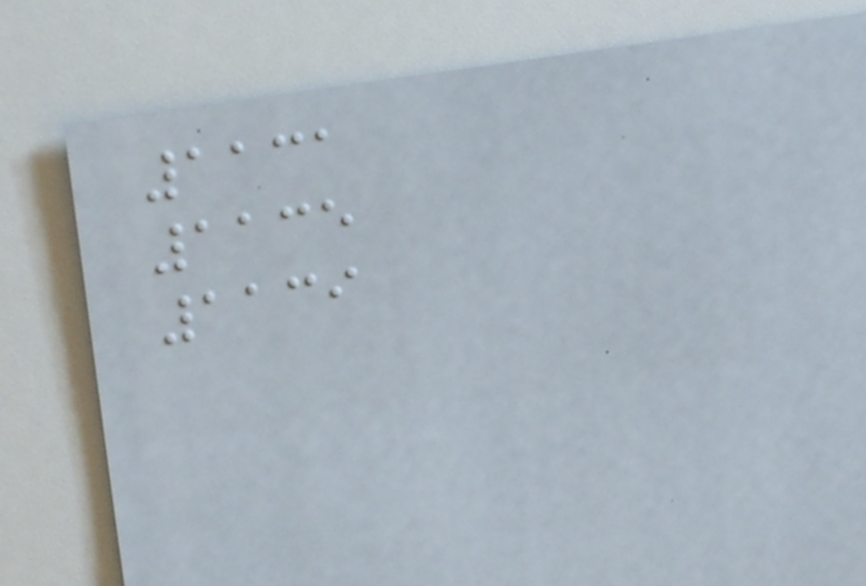1131
1135
1139
